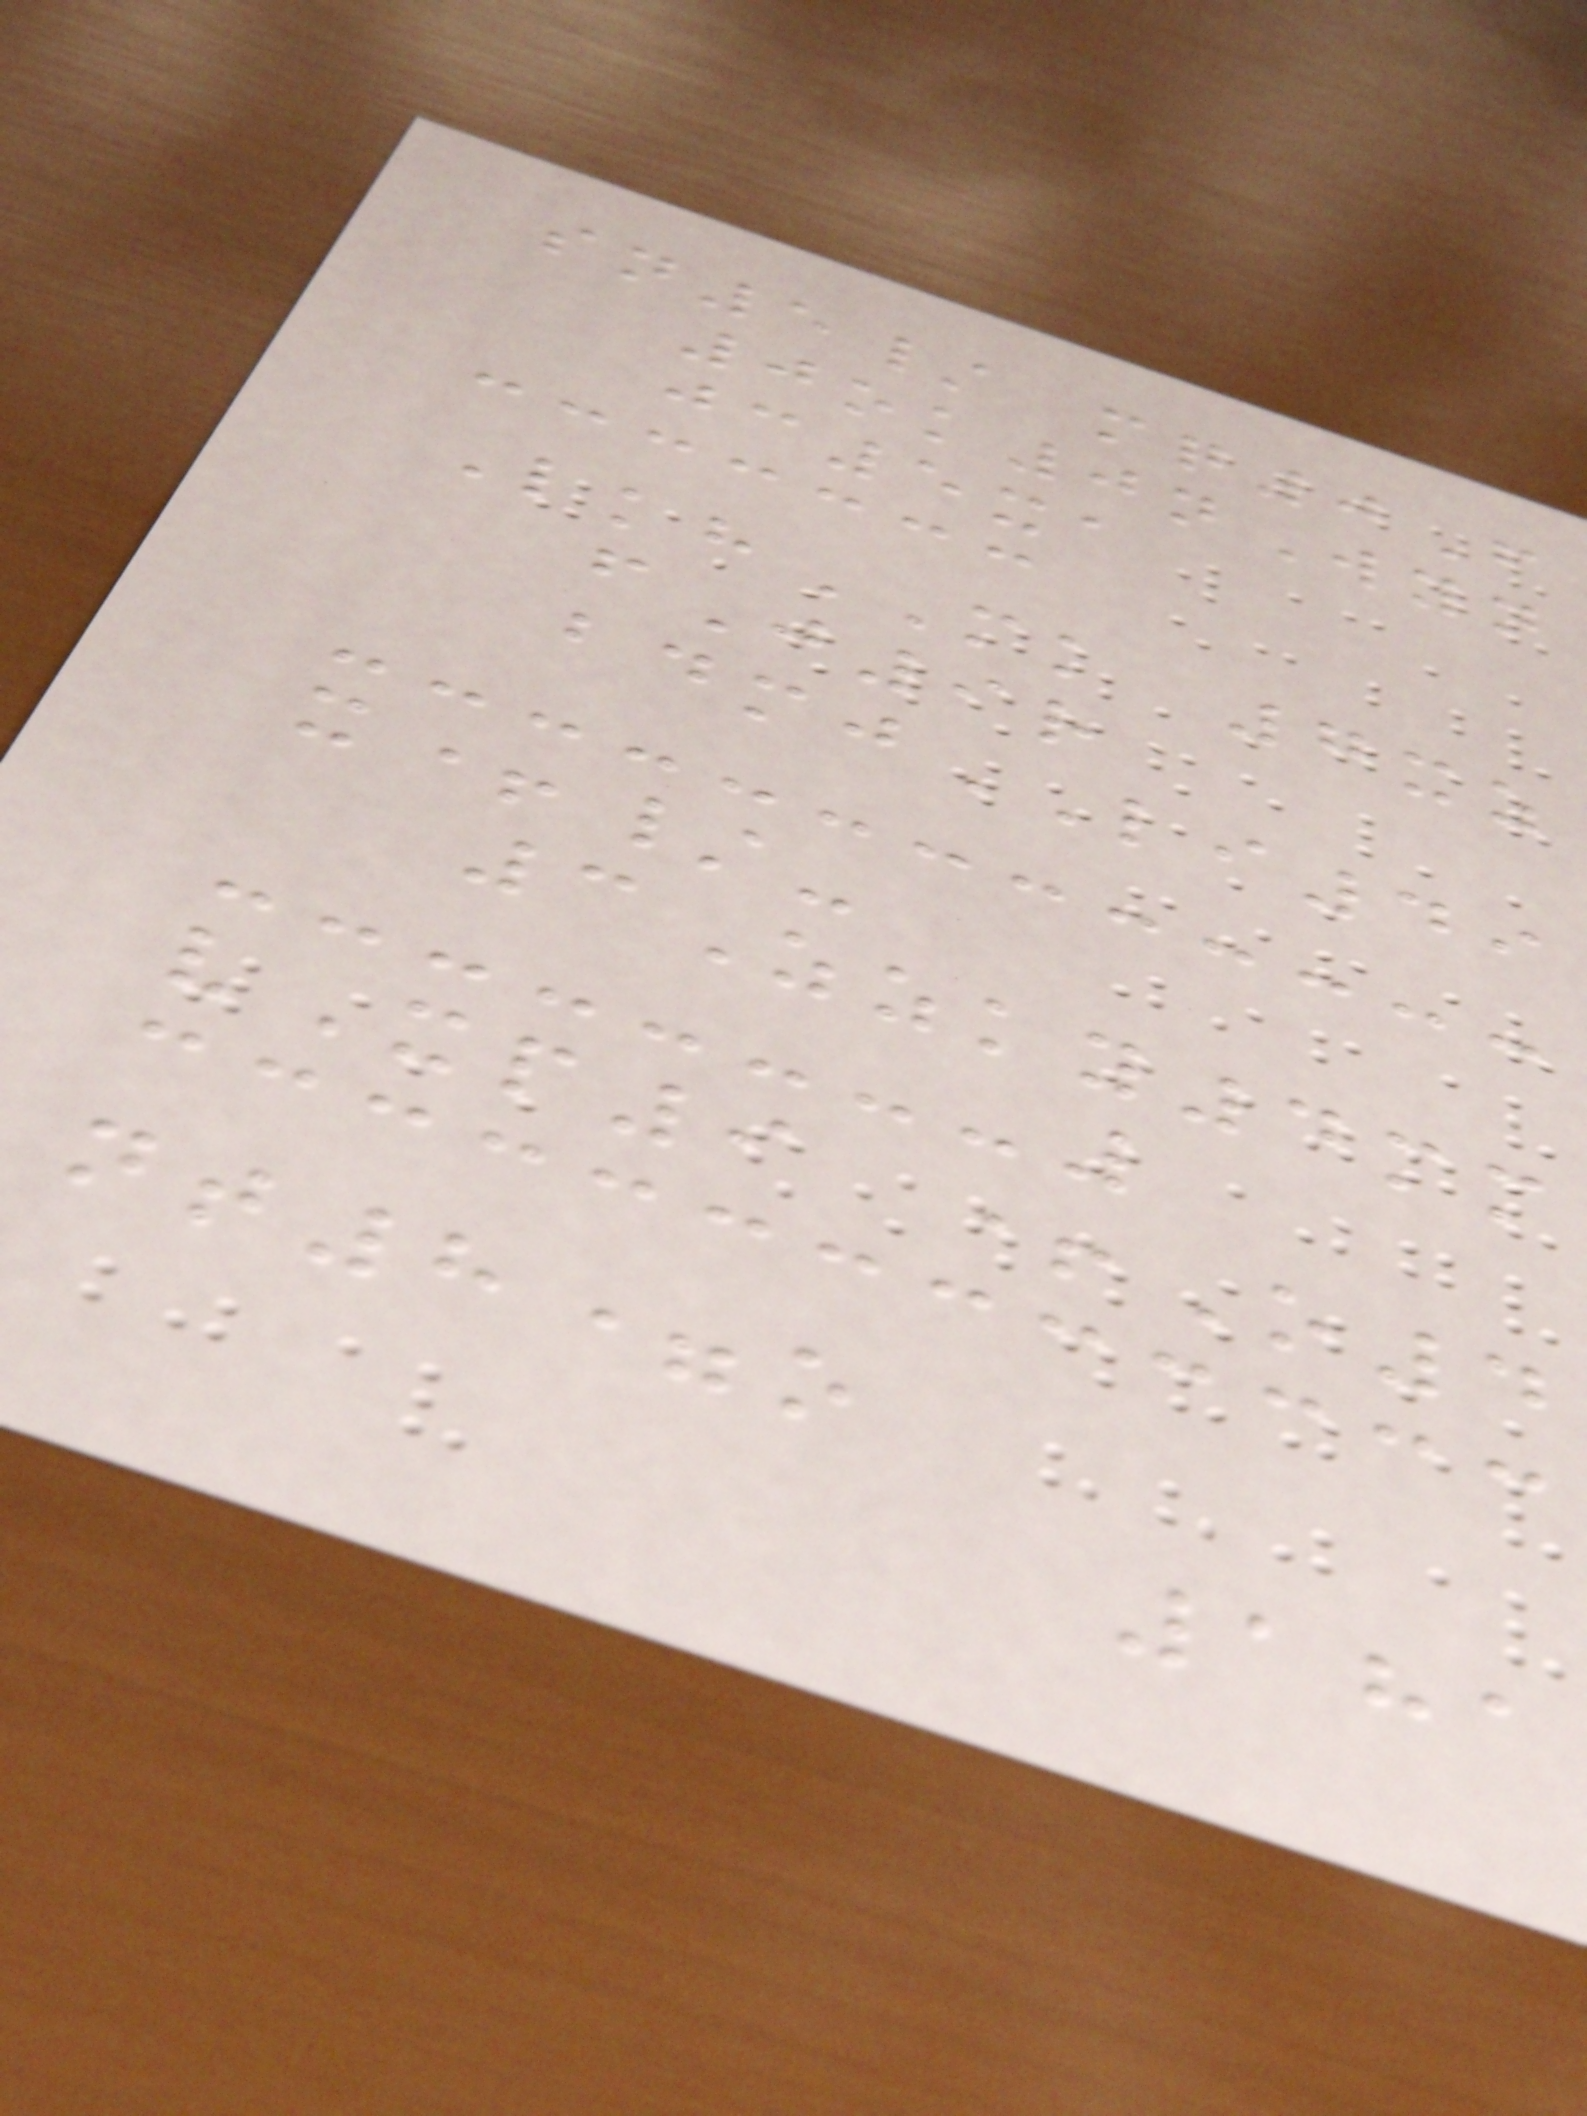sn5/ mq0F
0ok0nWyn
jc5xa
LkhMK 7xz
fJ9r
bdmjLI49
x+/-
3Zzky4mm
vXp9 +O4
nt8=o
181
